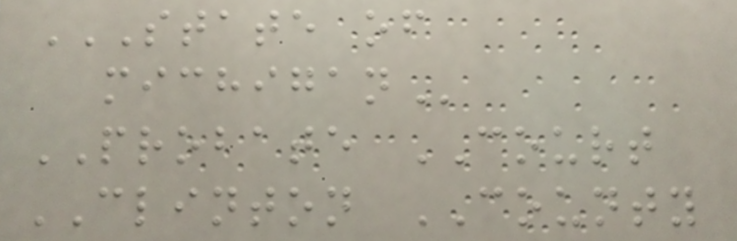STATE OF
MICHIGAN
PROBATE COURT
CLINTON COUNTY
